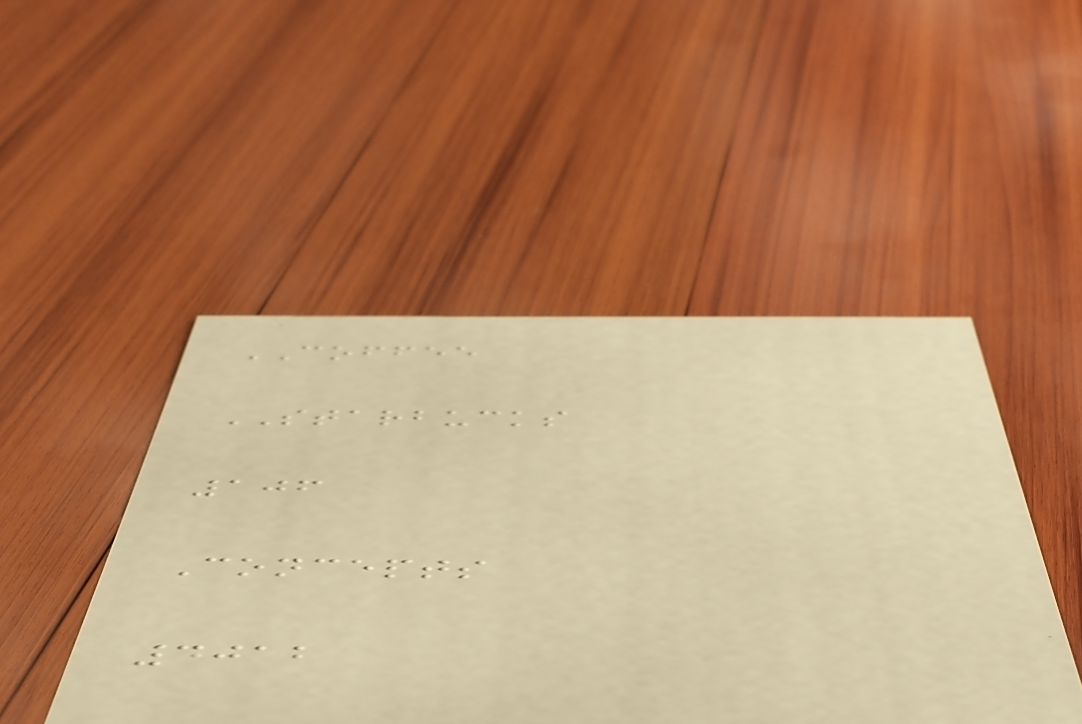COFFEE
STARBUCKS
106
Concepts
4012
